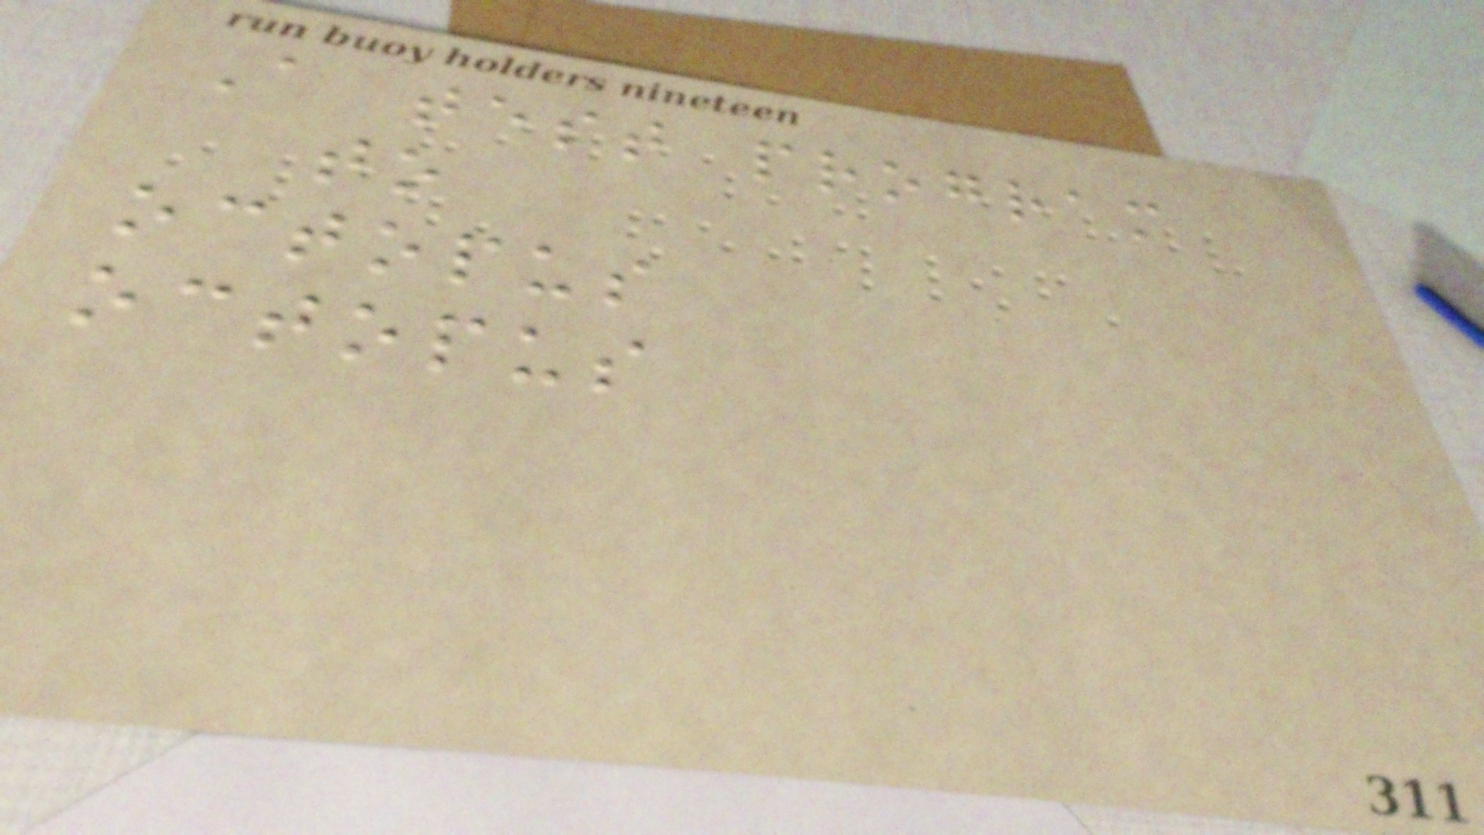A test program
to
octopus
octopus
